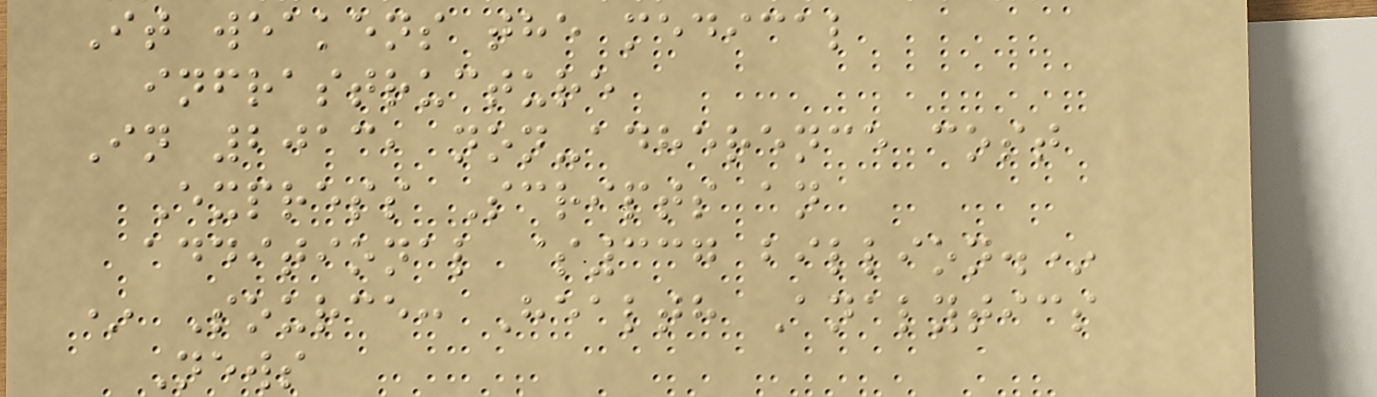It weakens the medical
infrastructure
In 2013, non-adherence cost
Express Scripts an
additional $337 billion.*
* Source: Health Analytics
News
